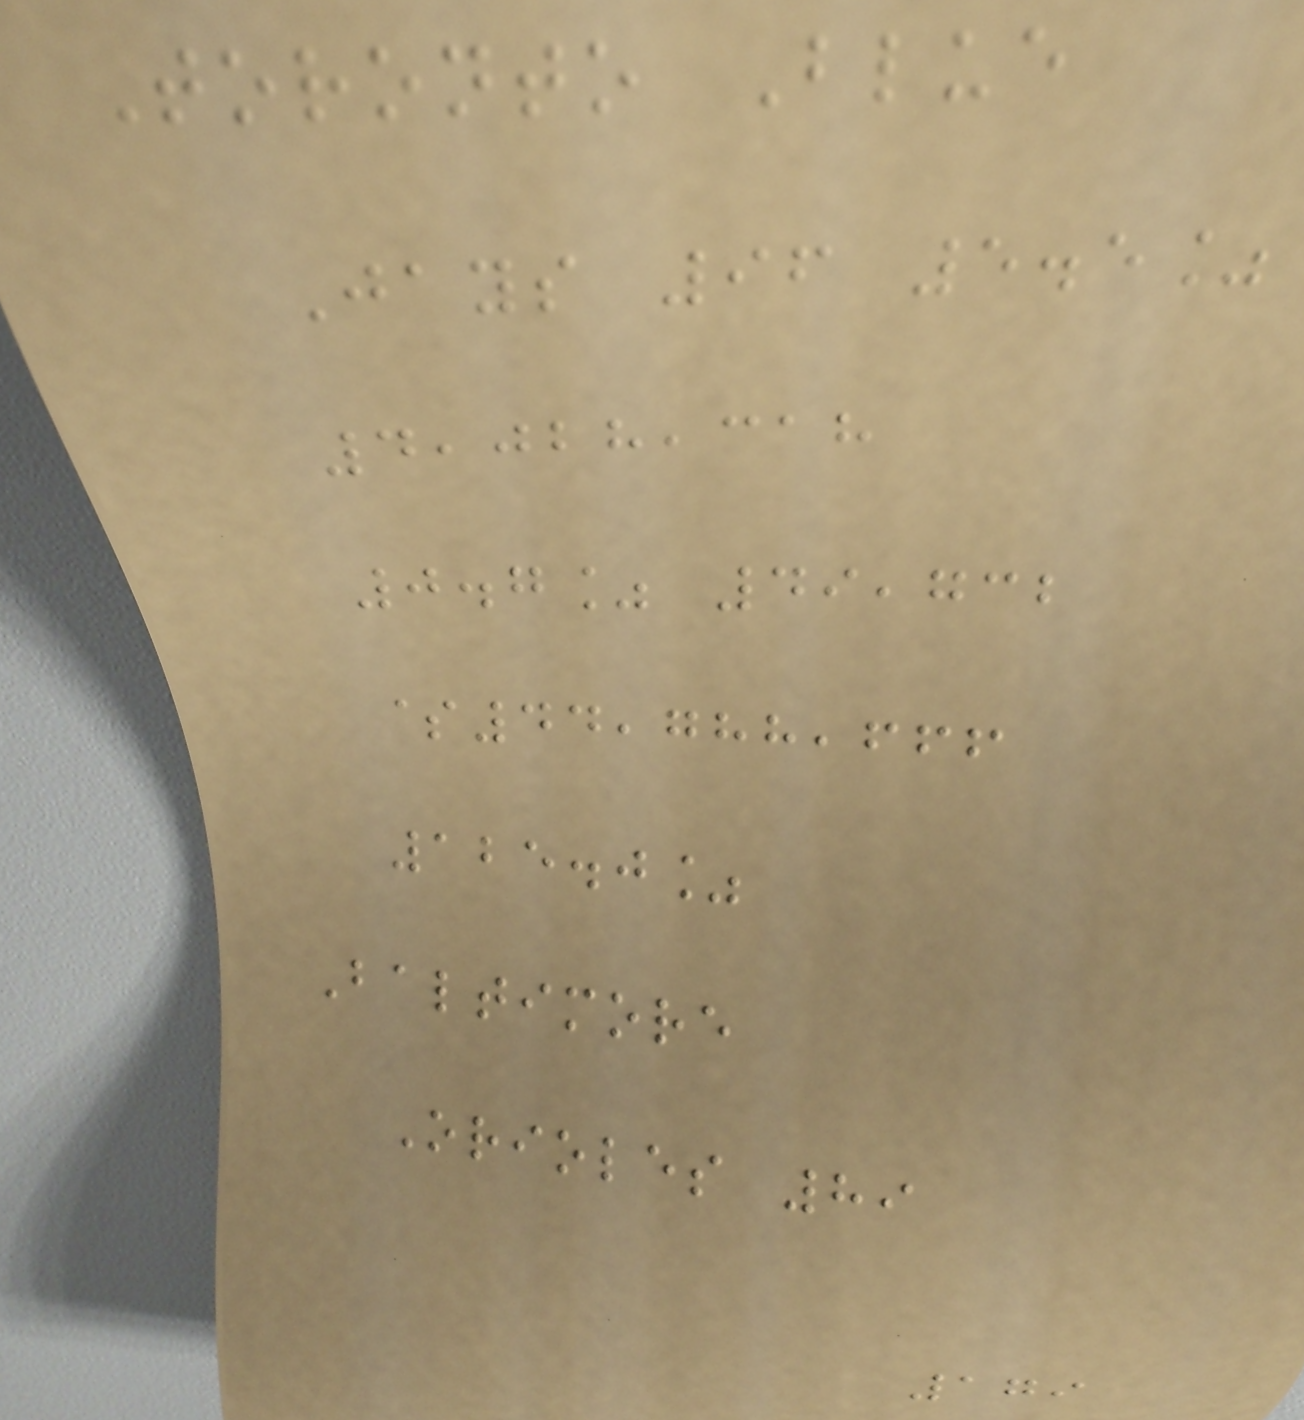Toronto Blue
Jays 96 5.5%
4,028,318
0.7% 49,732
$44,788,666
125.0%
Baltimore
Orioles 89
179
